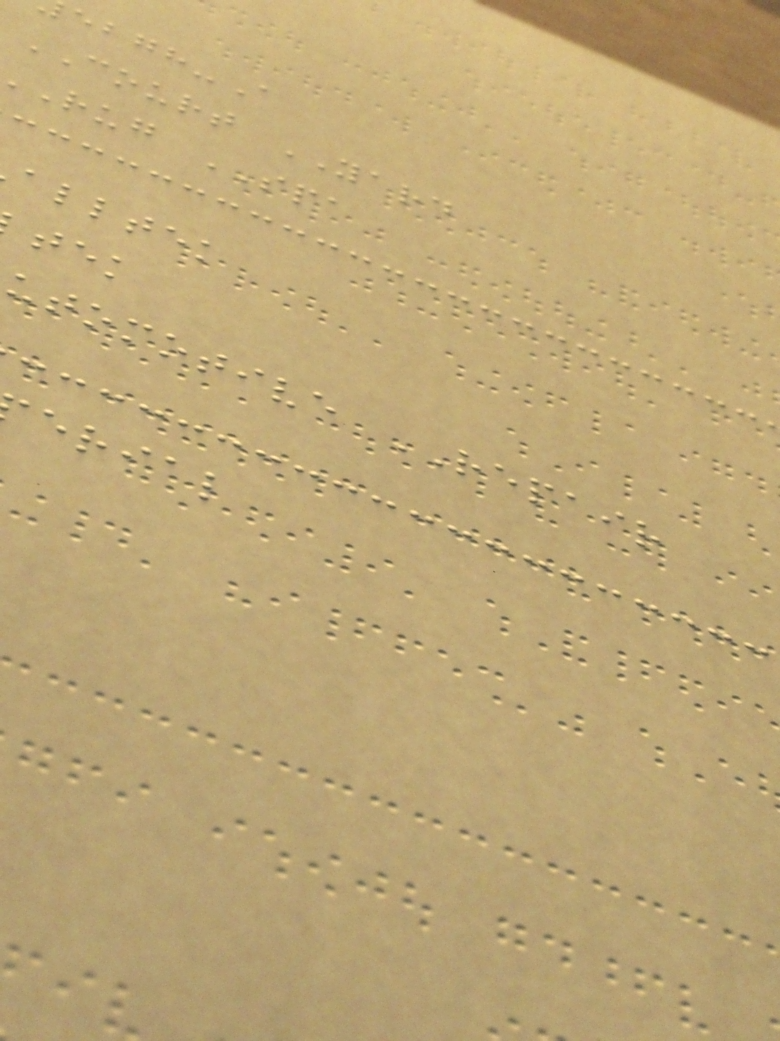COURT YARD
rug SPA
alltek
utomotive REPAIR
erial
